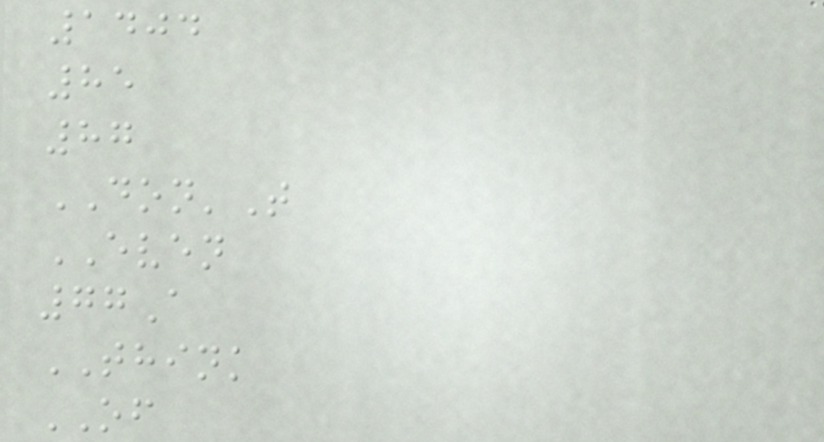1404
85
87
DON'T
EVEN
77A
THINK
OF
